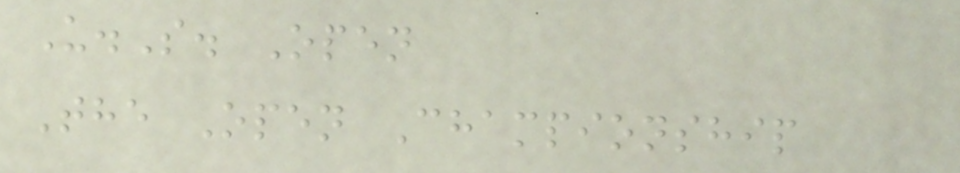U.S. Open
The Open Championship
